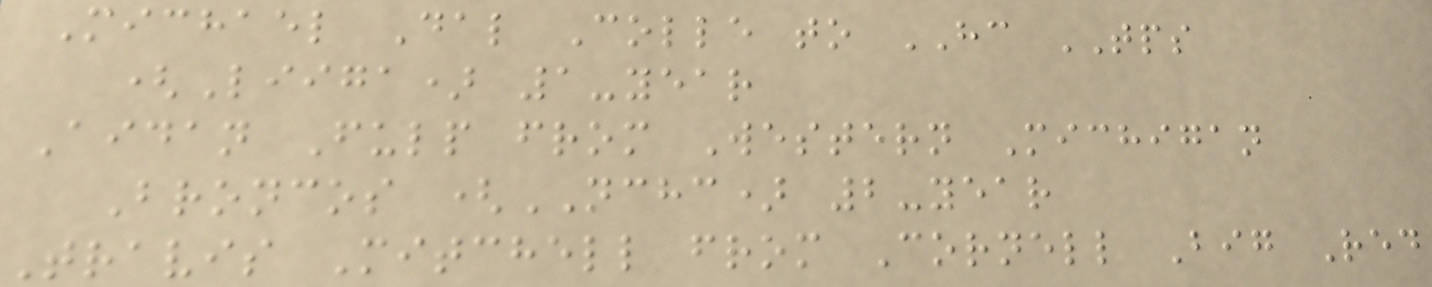Michael Dal Colle to HC TPS
(Liiga) 1-year
Aidan Fulp from Western Michigan
Broncos (NCHC) 2-year
Travis Mitchell from Cornell Big Red
